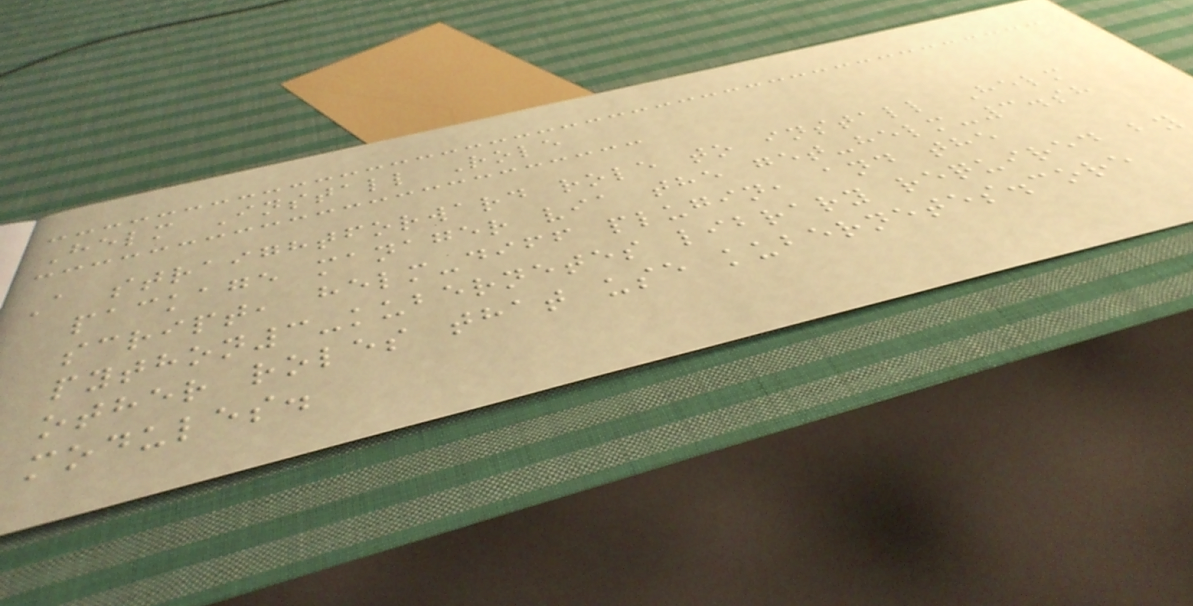Helm Install Role
A straightforward role to install Helm
package manager via the get-helm-3.sh
script, helm-diff plugin, and the
python3-kubernetes library required by
other roles that use kubernetes.core
modules.
